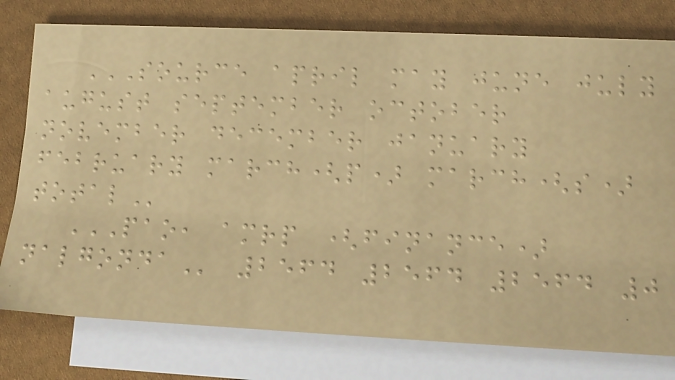SOURCE APRIL MAY JUNE JULY
AUGUST SEPTEMBER OCTOBER
NOVEMBER DECEMBER JANUARY
FEBRUARY MARCH(P) MARCH(S)
TOTAL
PAO, AMRP (FINANCE)
NALGONDA 2564 2564 2564 0
